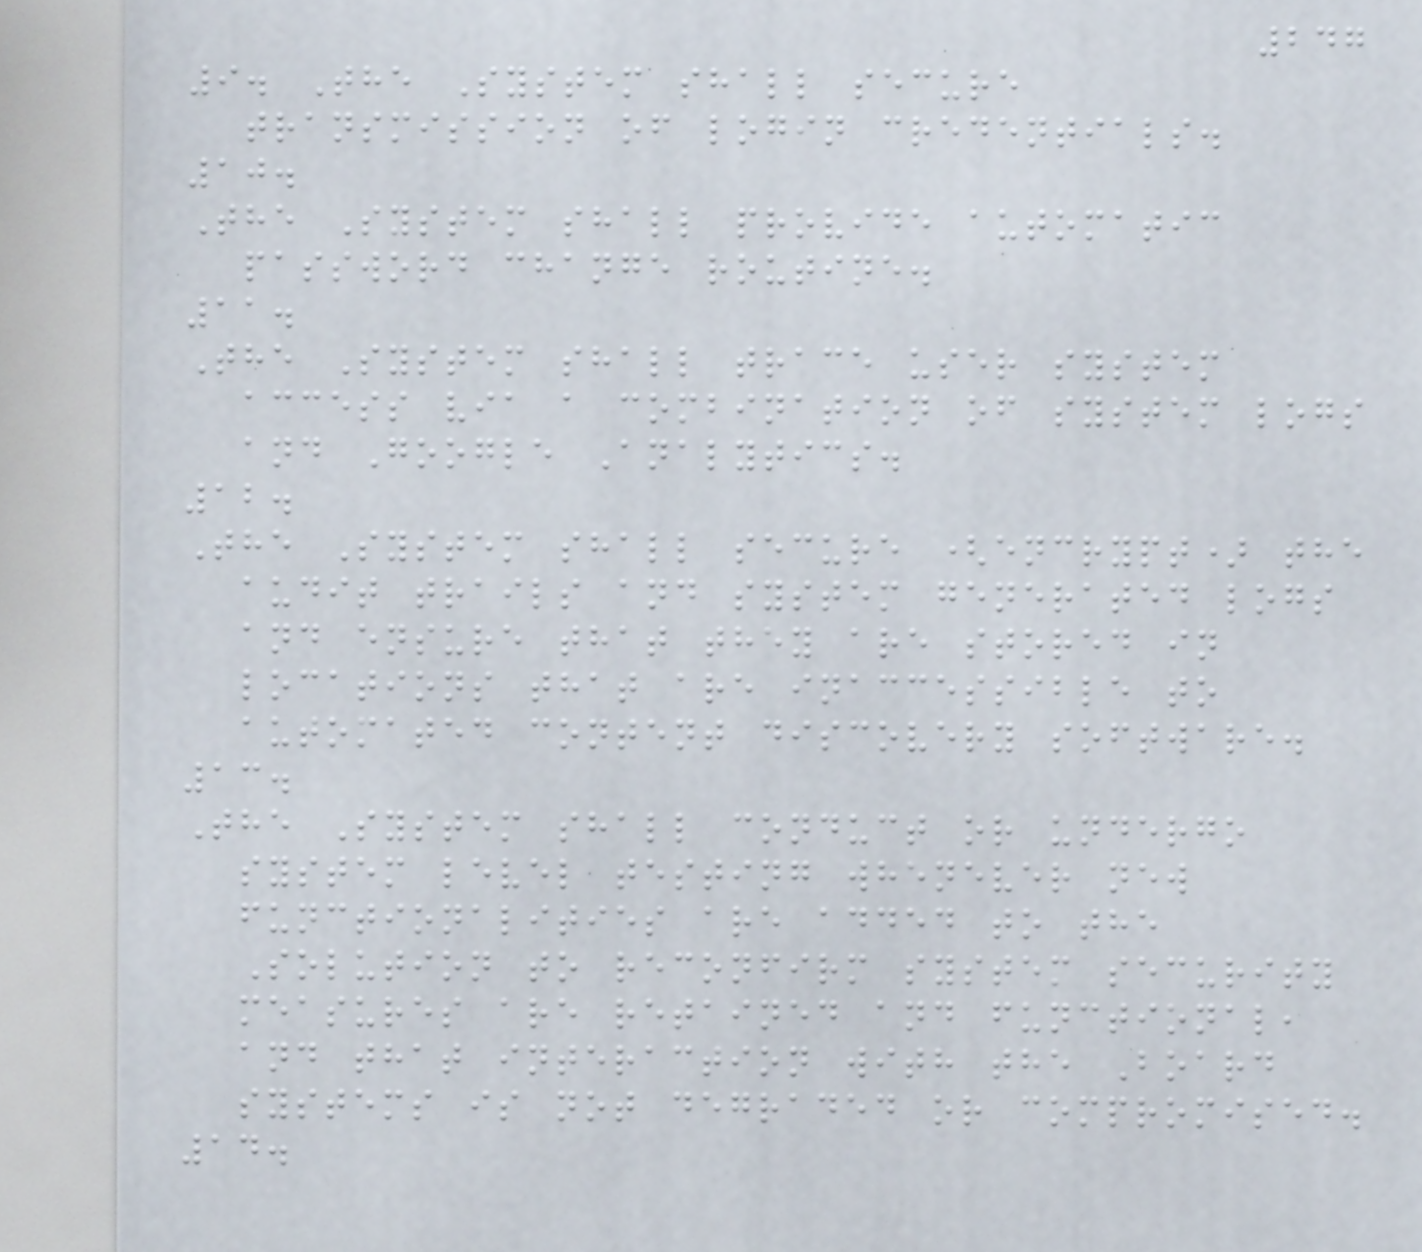247
9. The System shall secure
transmission of login credentials.
10.
The System shall provide automatic
password change routine.
11.
The System shall trace user system
access via a combination of system logs
and Google Analytics.
12.
The System shall secure (encrypt) the
audit trails and system generated logs
and ensure that they are stored in
locations that are inaccessible to
automated content discovery software.
13.
The System shall conduct or undergo
system level testing whenever new
functionalities are added to the
Solution to reconfirm system security
measures are retained and functional,
and that interaction with the Board
systems is not degraded or compromised.
14.
